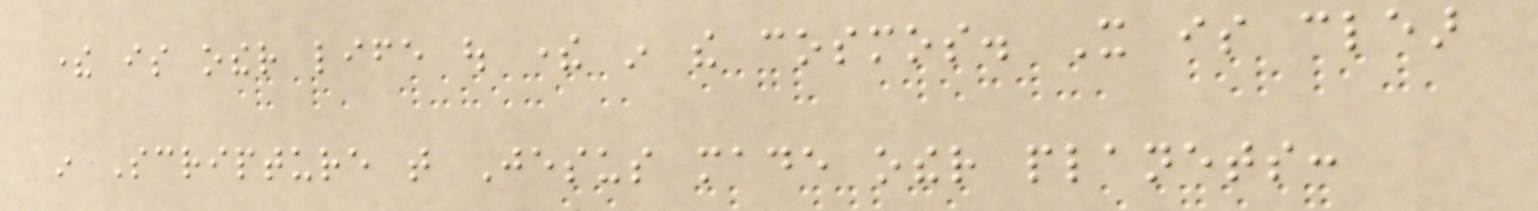there is other life out there in the cosmos. It is clear
in Scripture that Jesus made other planets:
